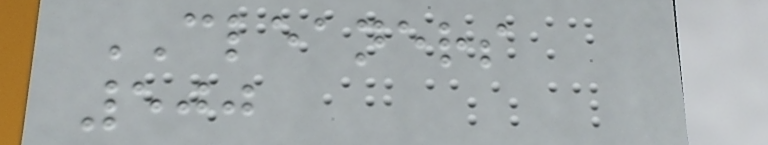CLEANERS
500
